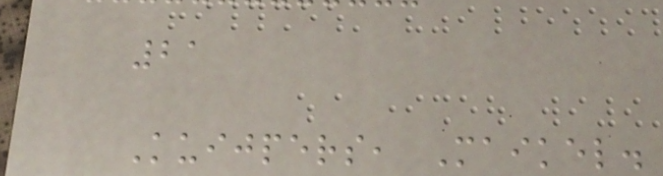21
Kuijpers, Maikel.
